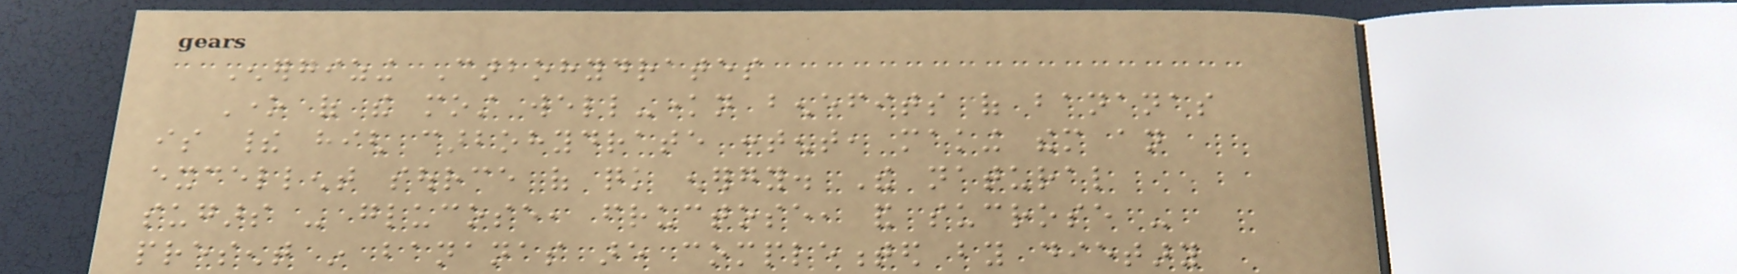Energizing Carbohydrates
One of the most well-known benefits of bananas
is their high carbohydrate content, making them an
excellent source of quick energy. The natural
sugars - glucose, fructose, and sucrose -
present in bananas are complemented by dietary
